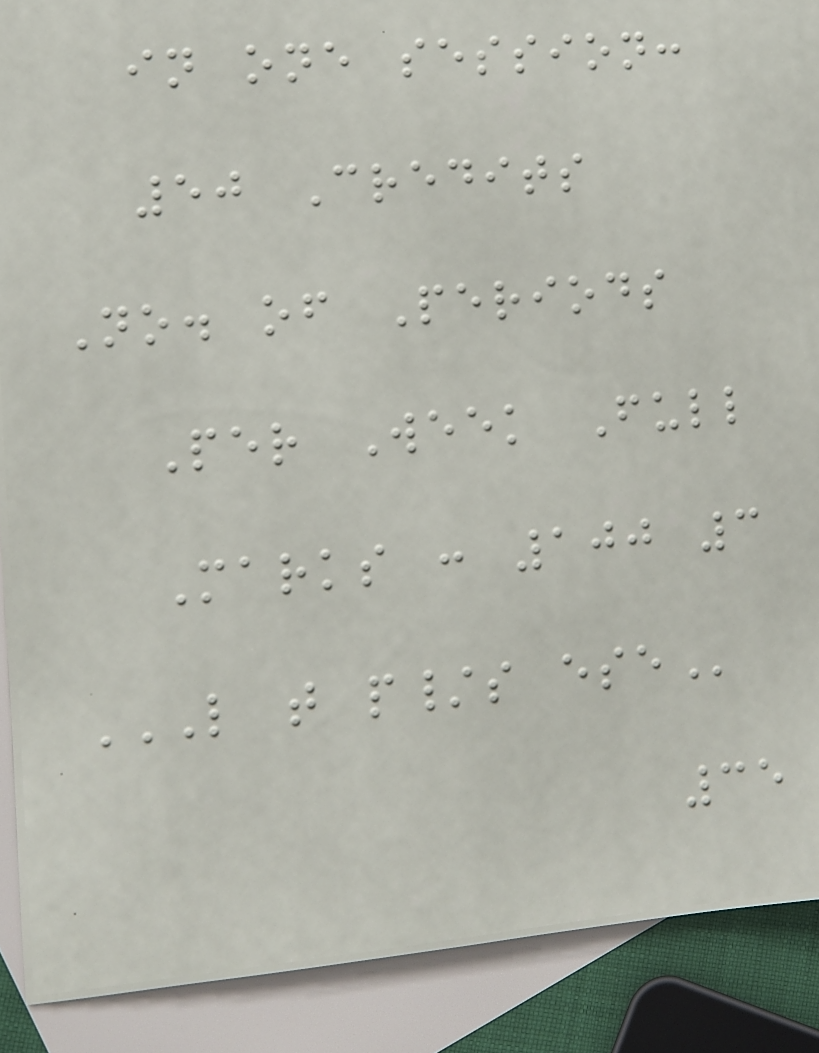in one session:
50 Credits
No. of Periods
Per Week Full
Marks : 100 3
L T P/S ESE
35
